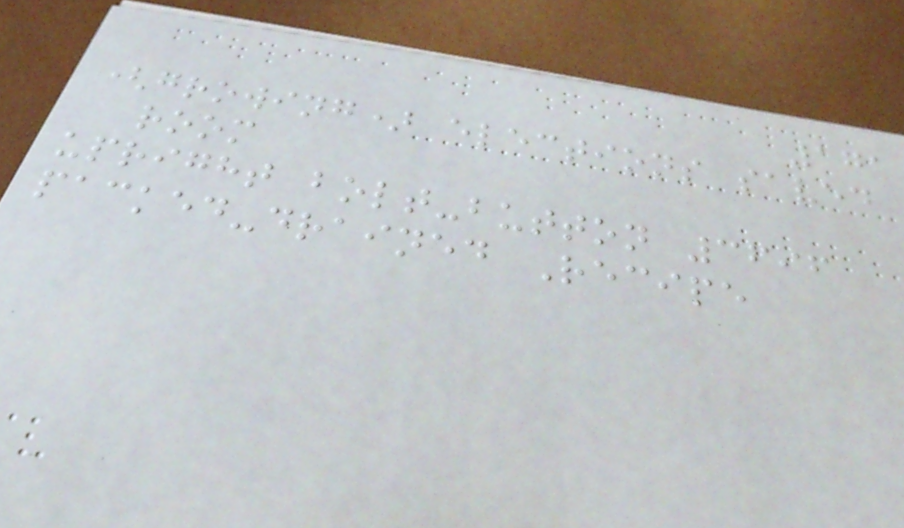171
(growing) elections saved
room
upright bolt-button 3696
packed-drained Recipe
